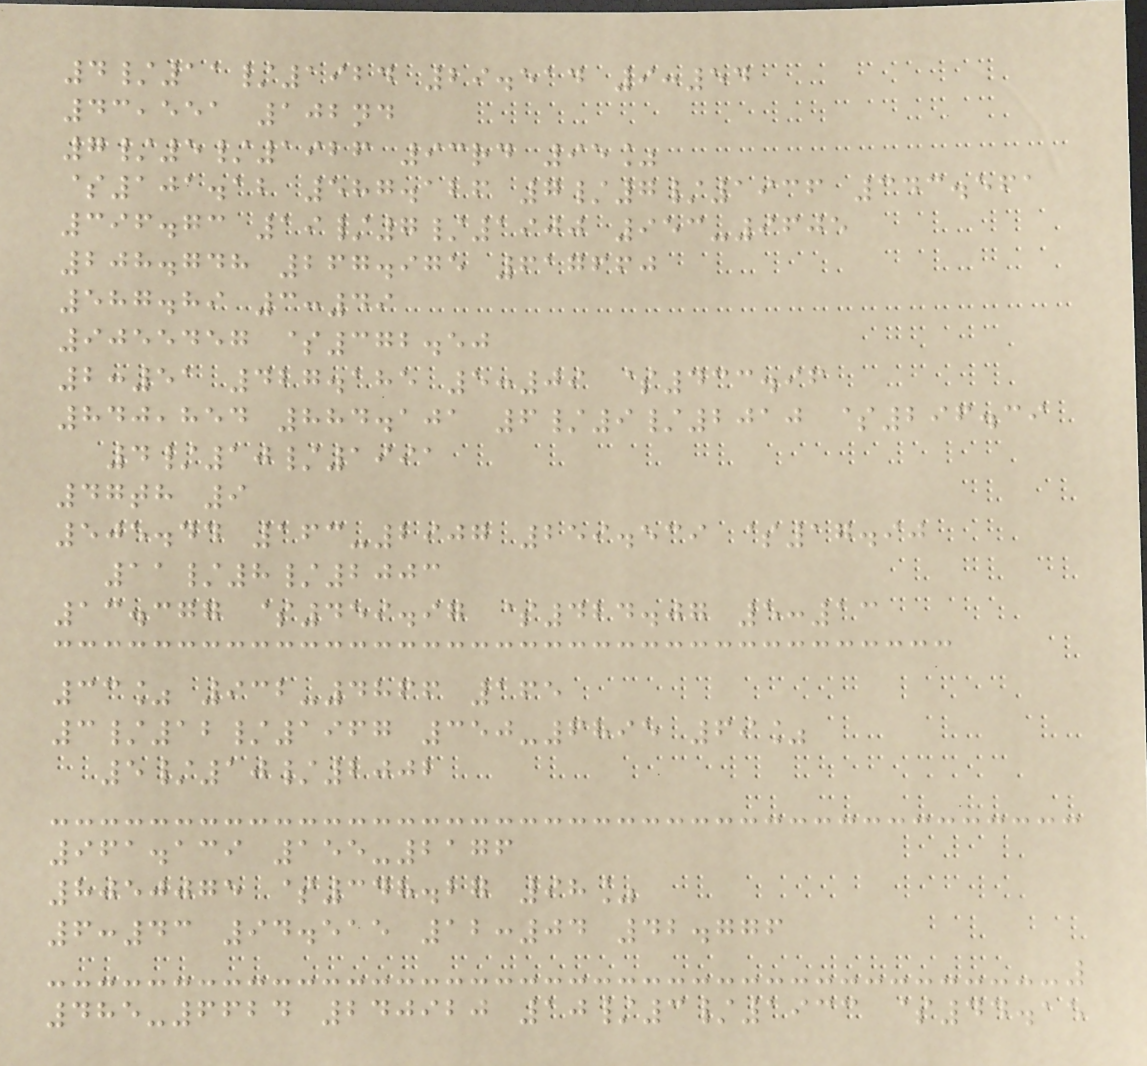4/11/1924 29.514 9:54
43,551 102nd
7/5/1926 93rd 95%
$101.12 587.126 7/7/1936 343.561
396.73 19/7/1900 953-9605
208.748 267.975 617660
587.89 3:49
9055457 $372.50
2:51 427.185 5:09 $433.96
840,854 884.101 6/9/2010 $296.39
4/10/1991
47th 9
505.44 163-2907 259.539 $17.90
11/8/2003
13.377 $459.97 $424.07 5:13
33% 932-4866 165
3/12/1967 350-6895 69%
5/10/2002
961.139 155-2176
8050075 $348.27 98%
6:43 94.515 12:04 42.776
485-6624 240920 10/3/1933 $44.15
